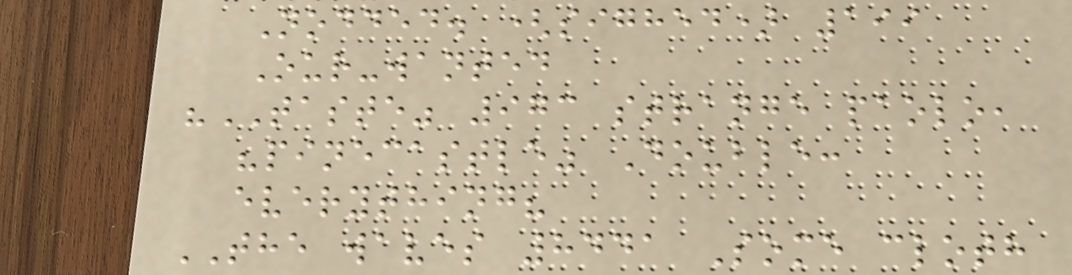Nodded. (sighed) 199
Our-wanted
"TASTE" 973 strange paolo,
"pinecastle" Double:
everything?
THE waves 8441 Some cloth
